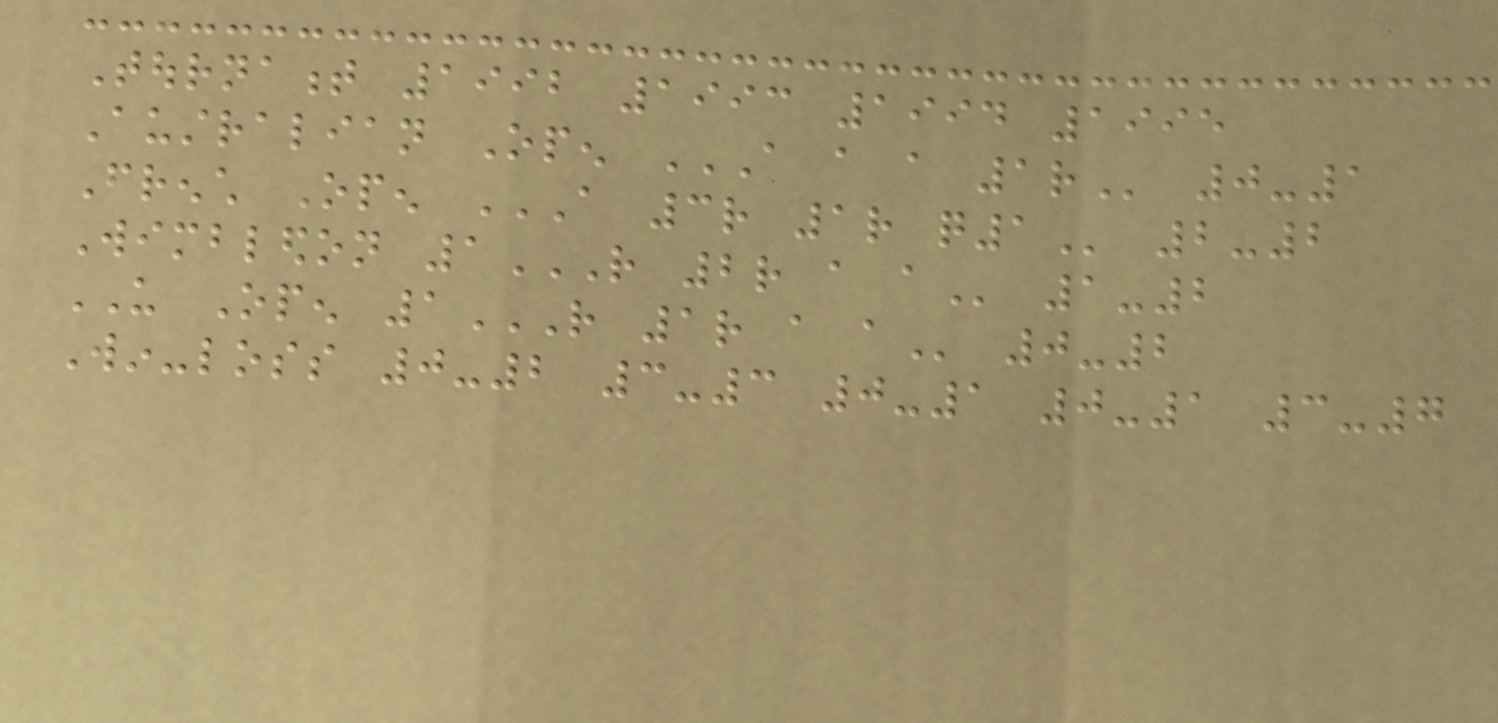Tournament 1992 1993 1994 1995
Australian Open A A A 1R 0-1
French Open A 3R 1R Q1 2-2
Wimbledon 1R 2R A A 1-2
US Open 1R 1R A A 0-2
Win-loss 0-2 3-3 0-1 0-1 3-7
